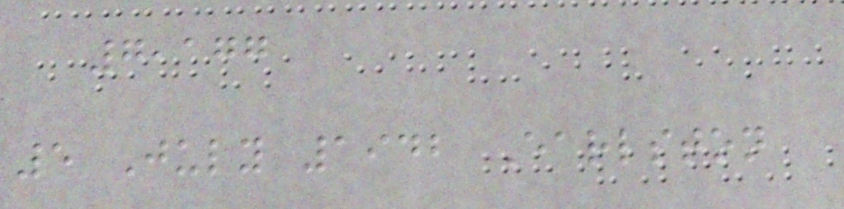7,177
5 July 1942 Earlston
